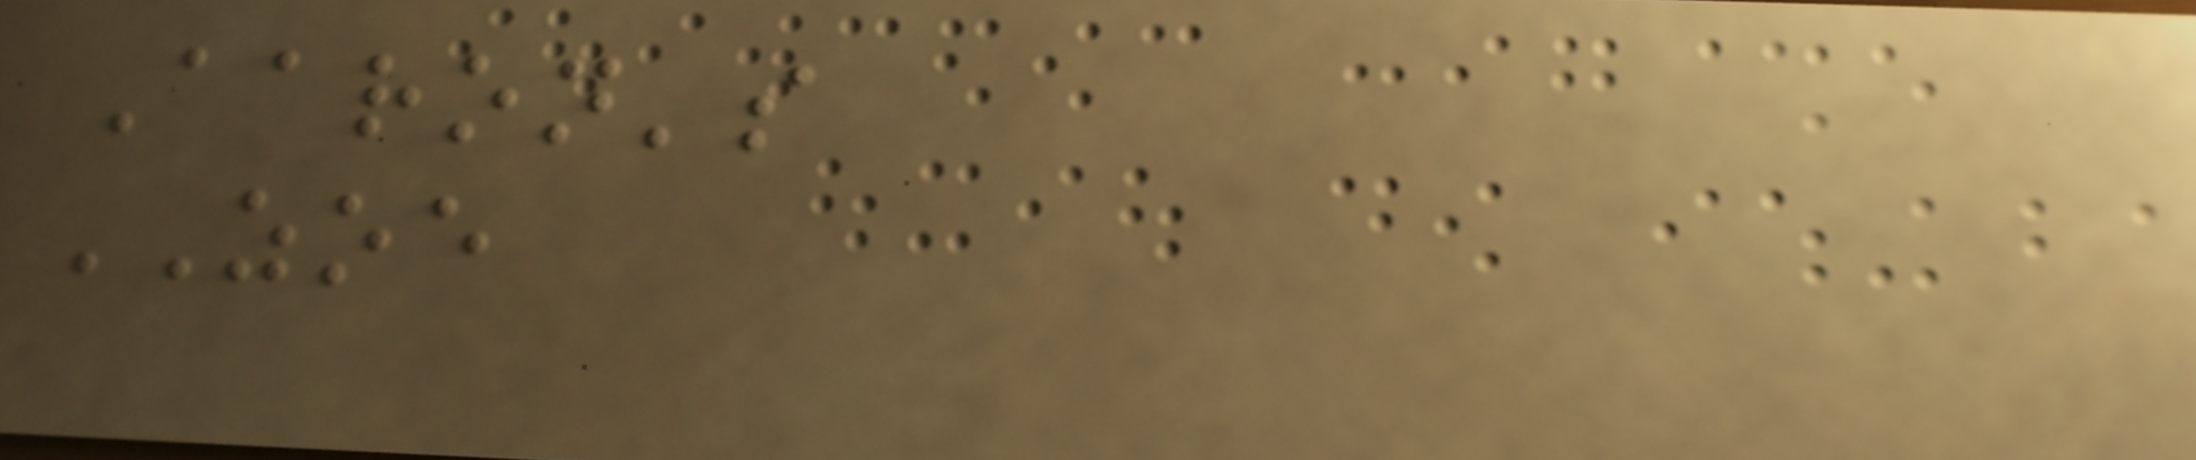Aaron's
ZOE
